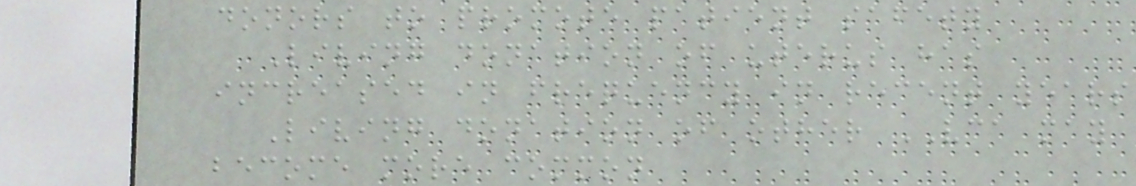donors to promote patient safety
Living donation of uterus has
increased in frequency in recent years
Living donation of other VCA may
become more common
